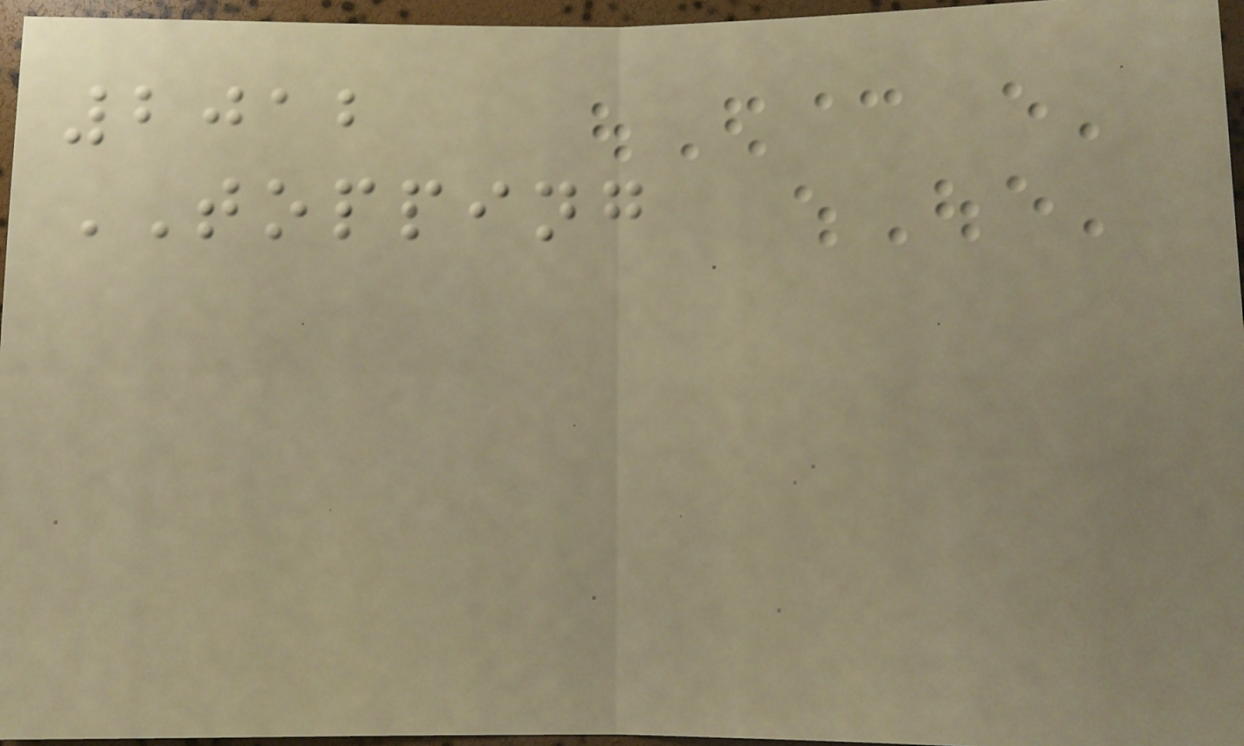2012
TOPPING
